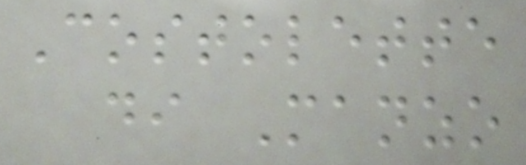Costolette
di Manzo
